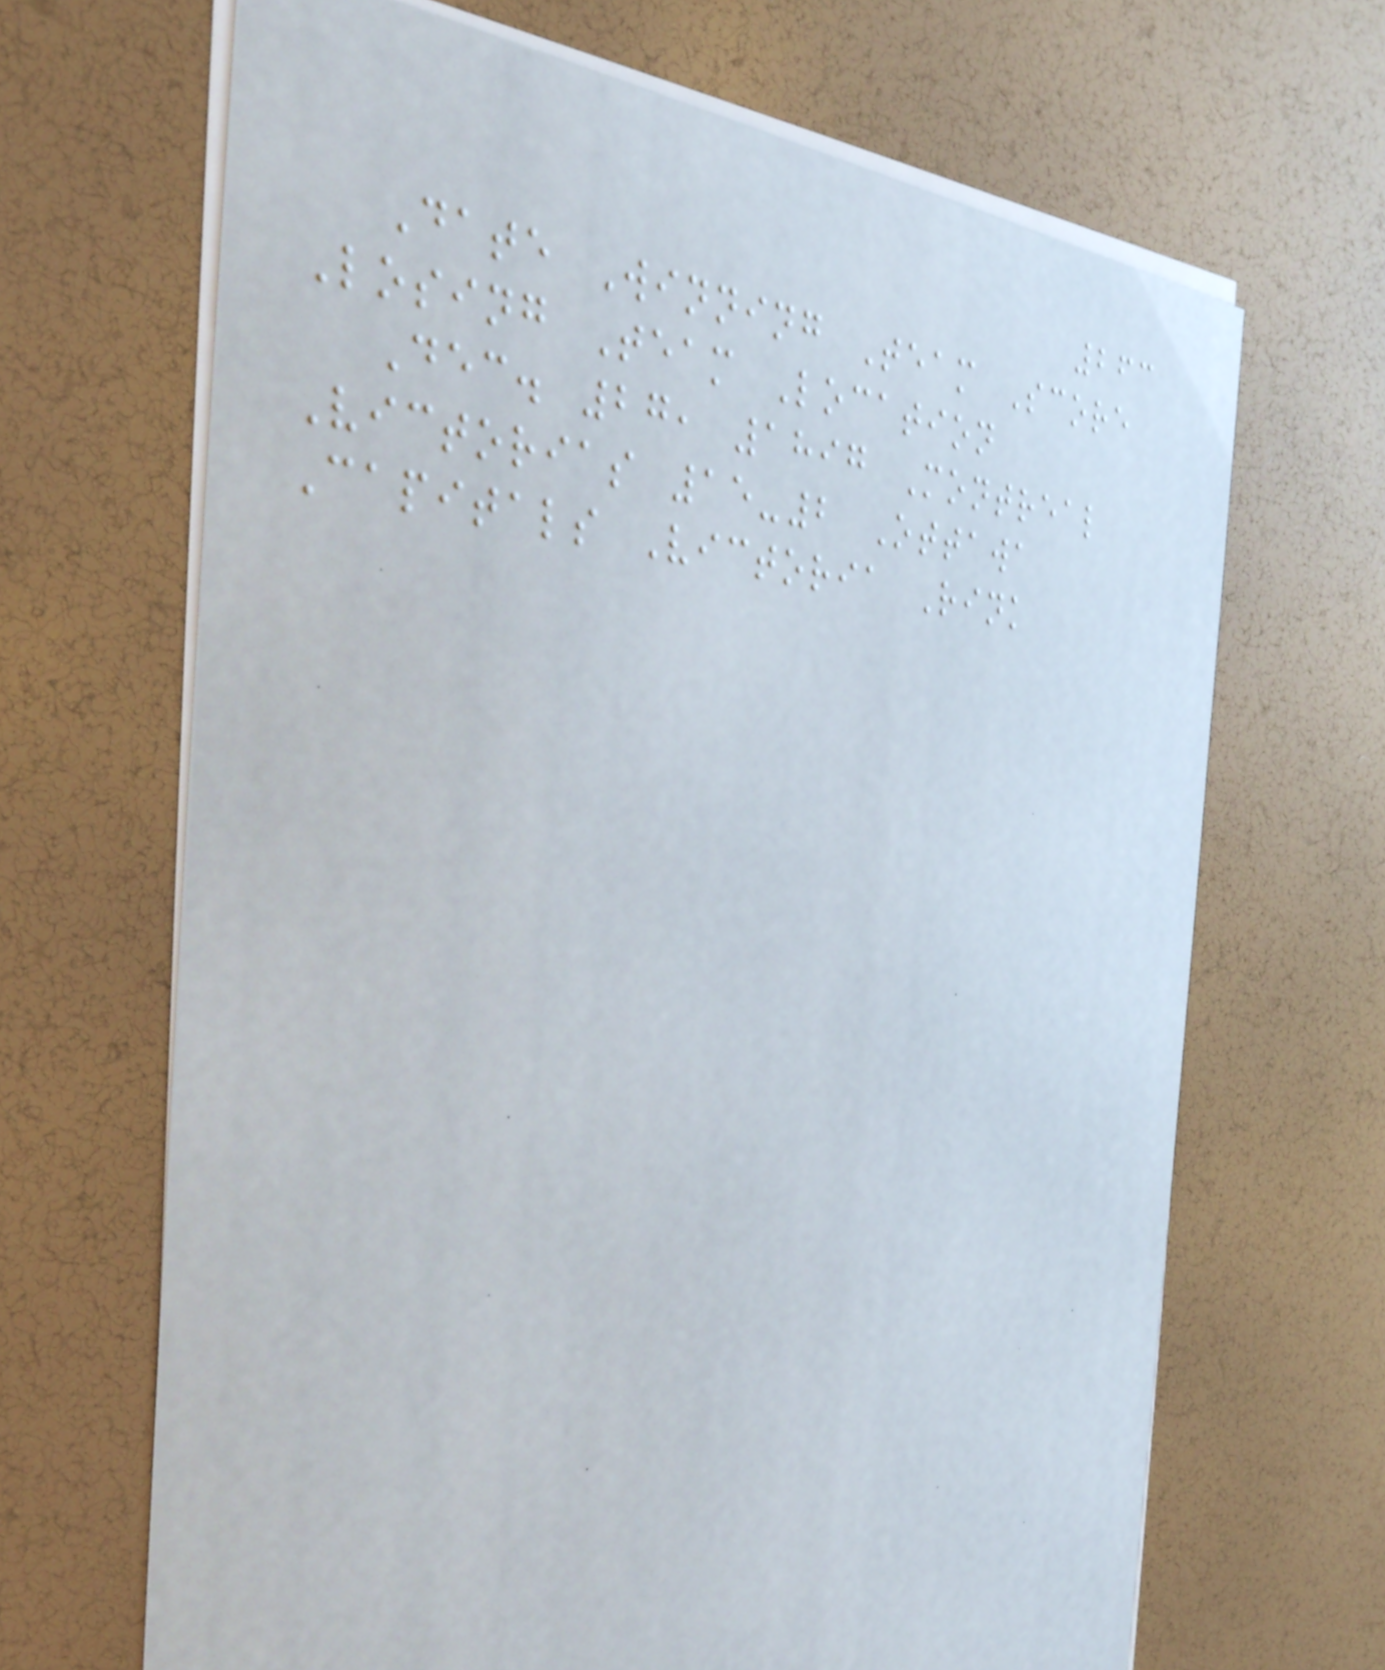263
Date Winning Team Score
Losing Team Location
Dec. 27, 1897 Montreal
Victorias 15-2 Ottawa
Capitals Victoria Rink
